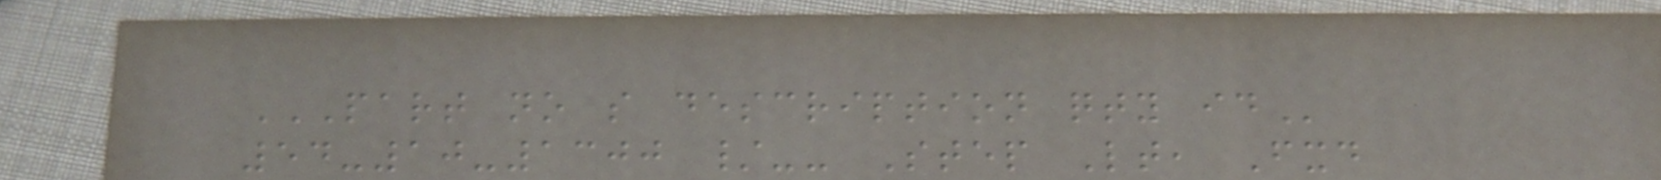PART NO S DESCRIPTION QTY ID
54-10-1300 /-- Step Lt, Fxd
